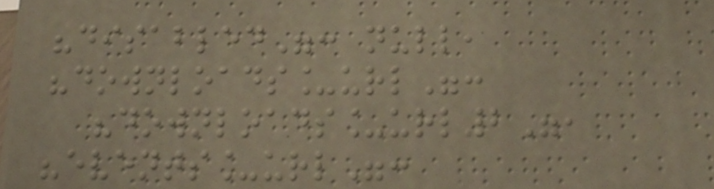"disabled": null,
"downloads_url":
"downloads_url2",
"events_url":
